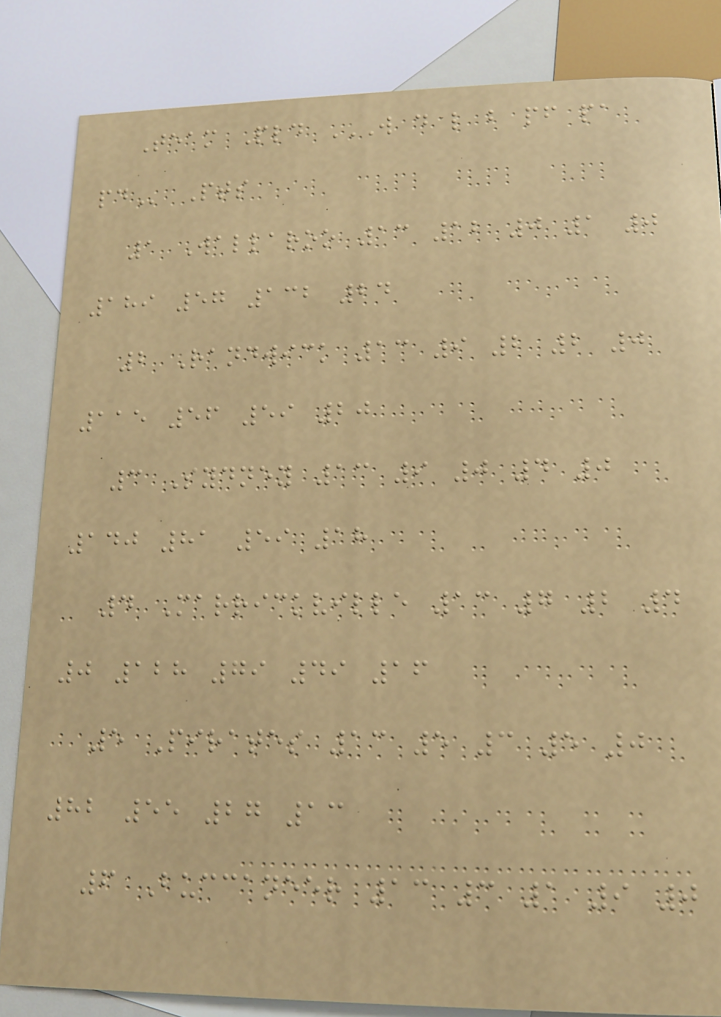Team Pld W D L B PF PA
PD Pts
1 Wallaroo 13 12 0 1 0
189 57 132 24
2 Randwick 13 9 2 2 0
115 56 59 20
3 Sydney 13 9 0 4 0
140 81 59 18
4 Marrickville 13 7 2 4
0 128 79 49 16
5 Pirates 13 5 3 5 0
82 55 27 13
6 Buccaneer 13 3 1 9 0
